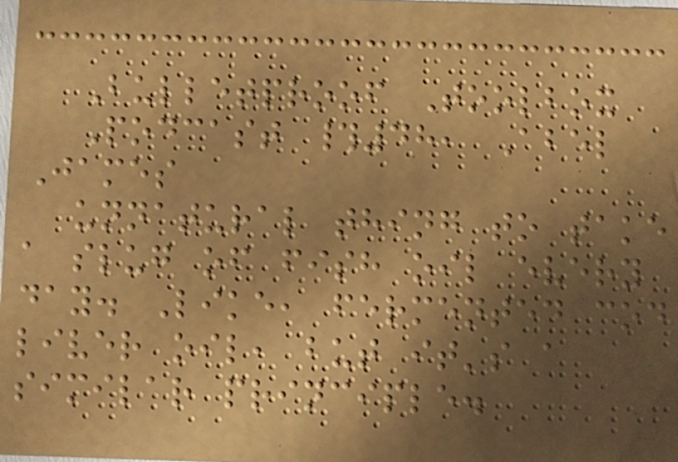Bulletproof Toolbox
Podcast #48, Abel
James
unnatural thing to take
a slug of fish oil every
day. Like, fermented cod
liver oil, but it's a
similar principle.
